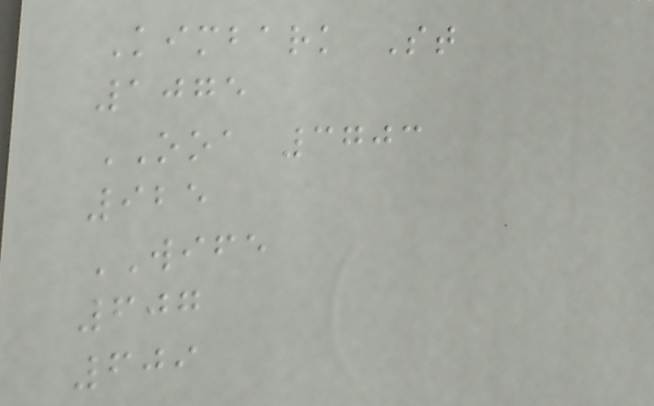Kimbark St
1075
OOA 3703
925
WIFE
607
609
